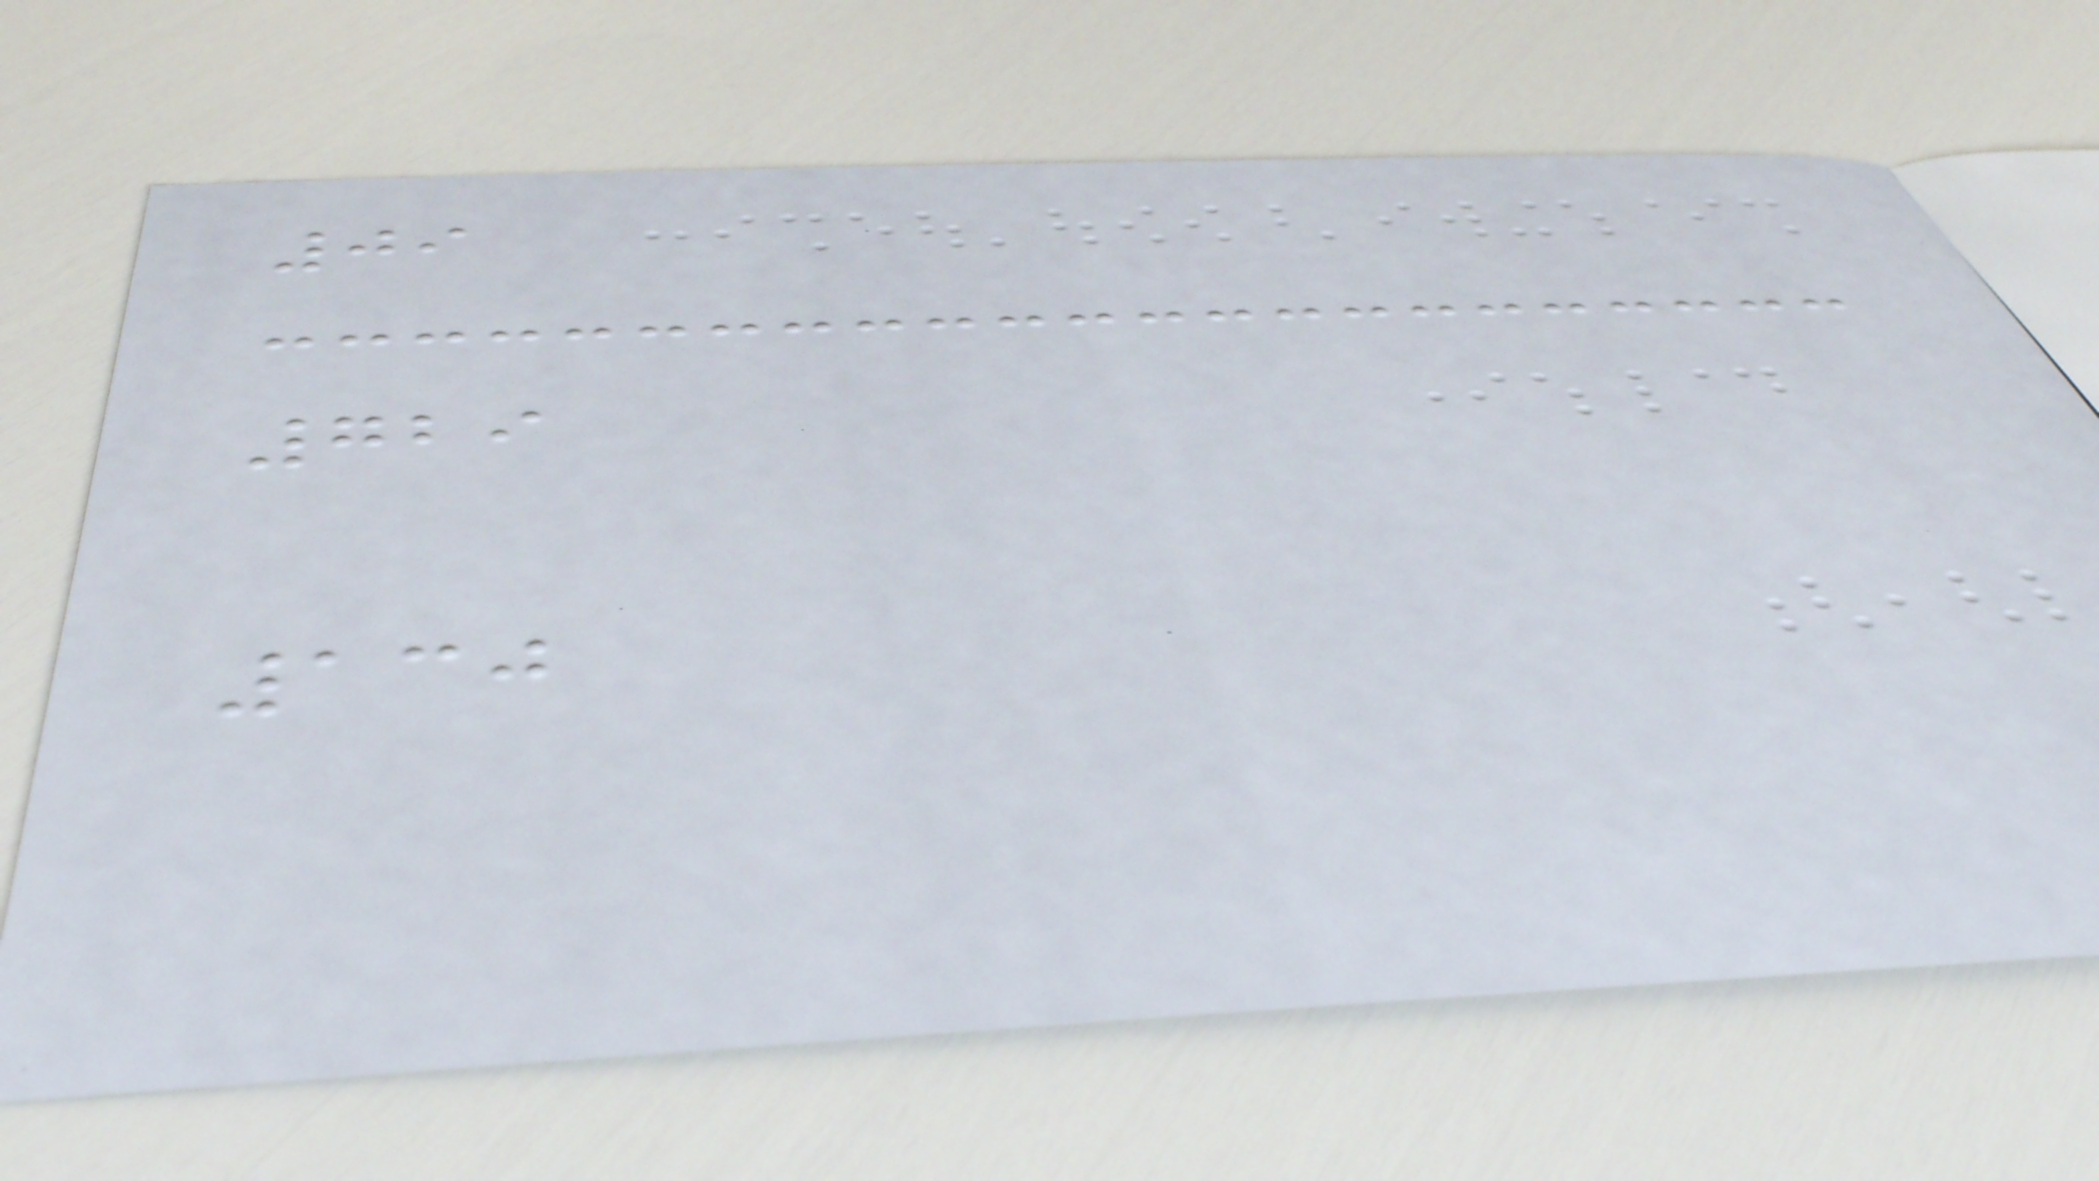09
729
130
